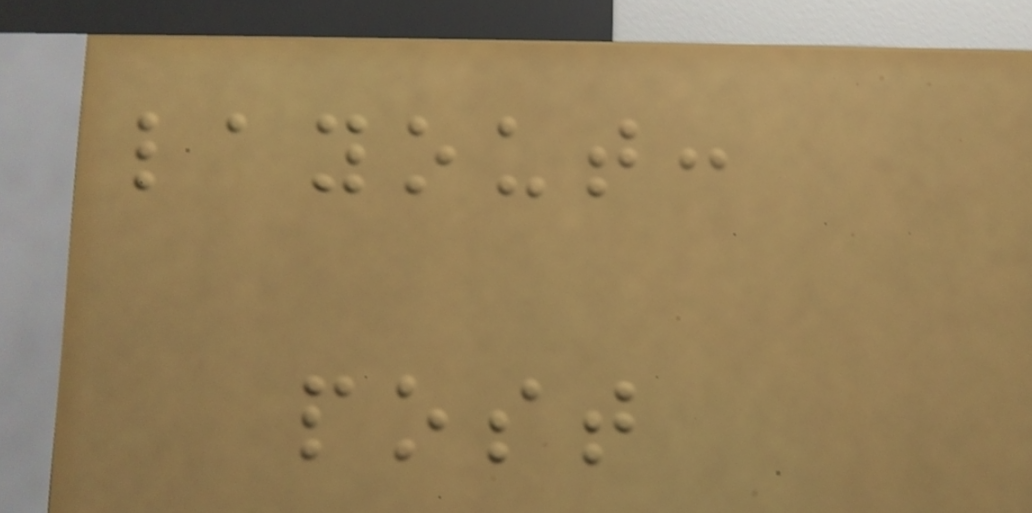layout:
post
